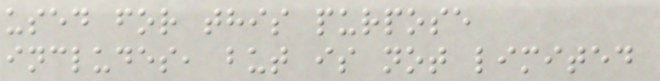used for this purpose
includes, but is not limited
